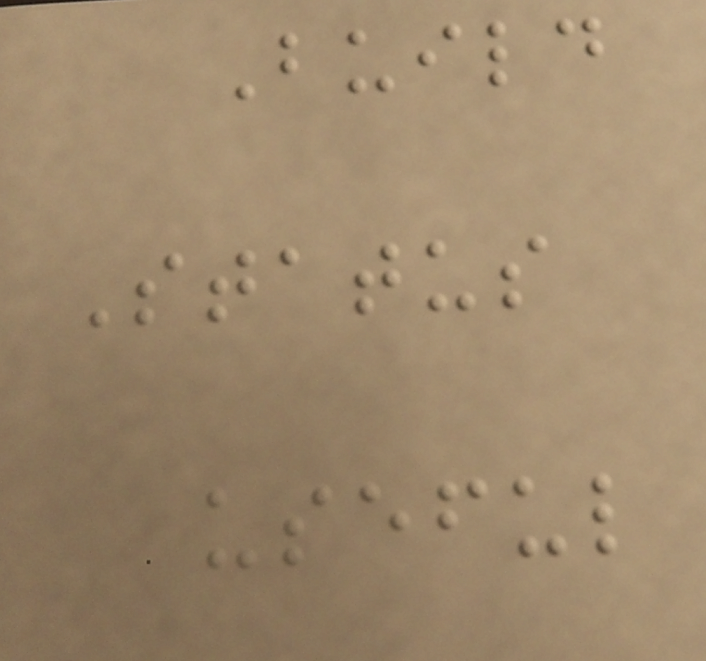Build
Status
useful
